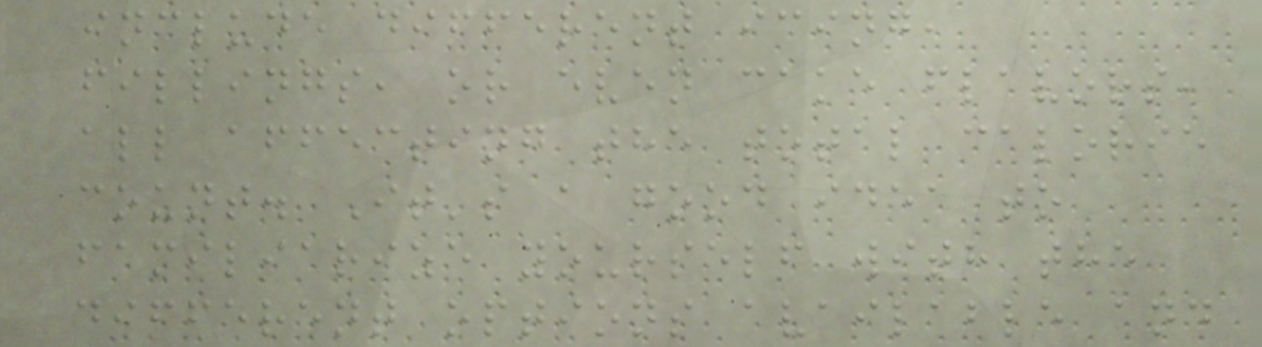include different icing,
fillings, or even cake flavors,
all affecting the total calorie
count. It's a good idea to
familiarize yourself with the
different options available and
